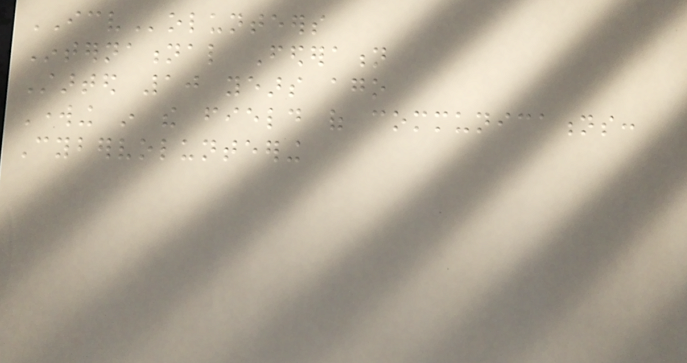ICVolunteers
International Federation
Started 10 years ago
Working in the field of communications:
Cybervolunteering
